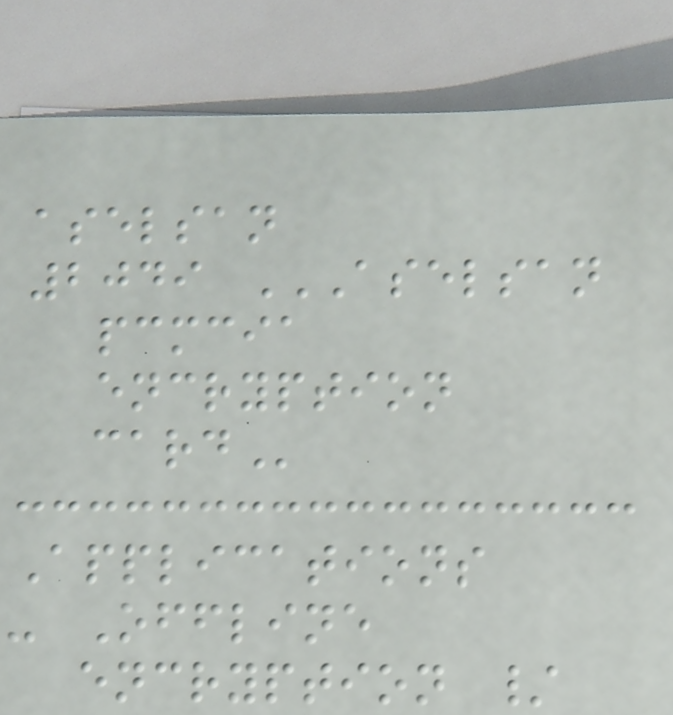aselsan
2049 ASELSAN
PCMCIA
ENCRYPTION
CARD
Applications
- Offline
encryption /
